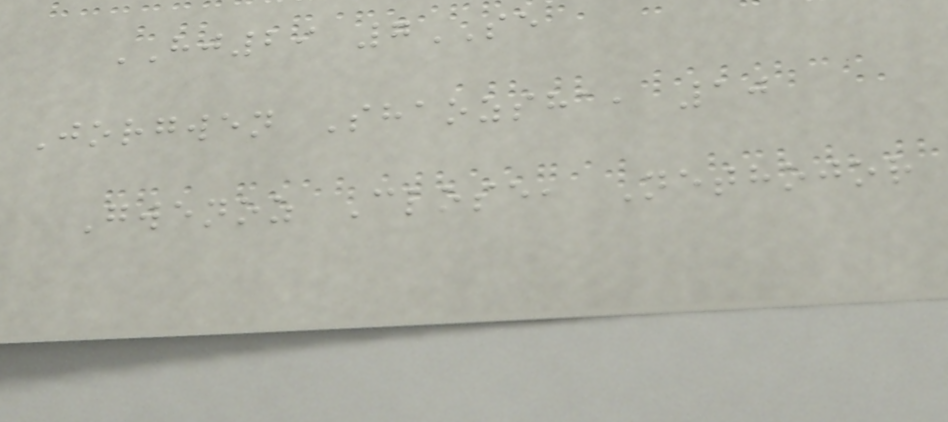HJ29 7SE
Jorgwen Shaozsha, 10
Gwenoz Close, Nethojor
